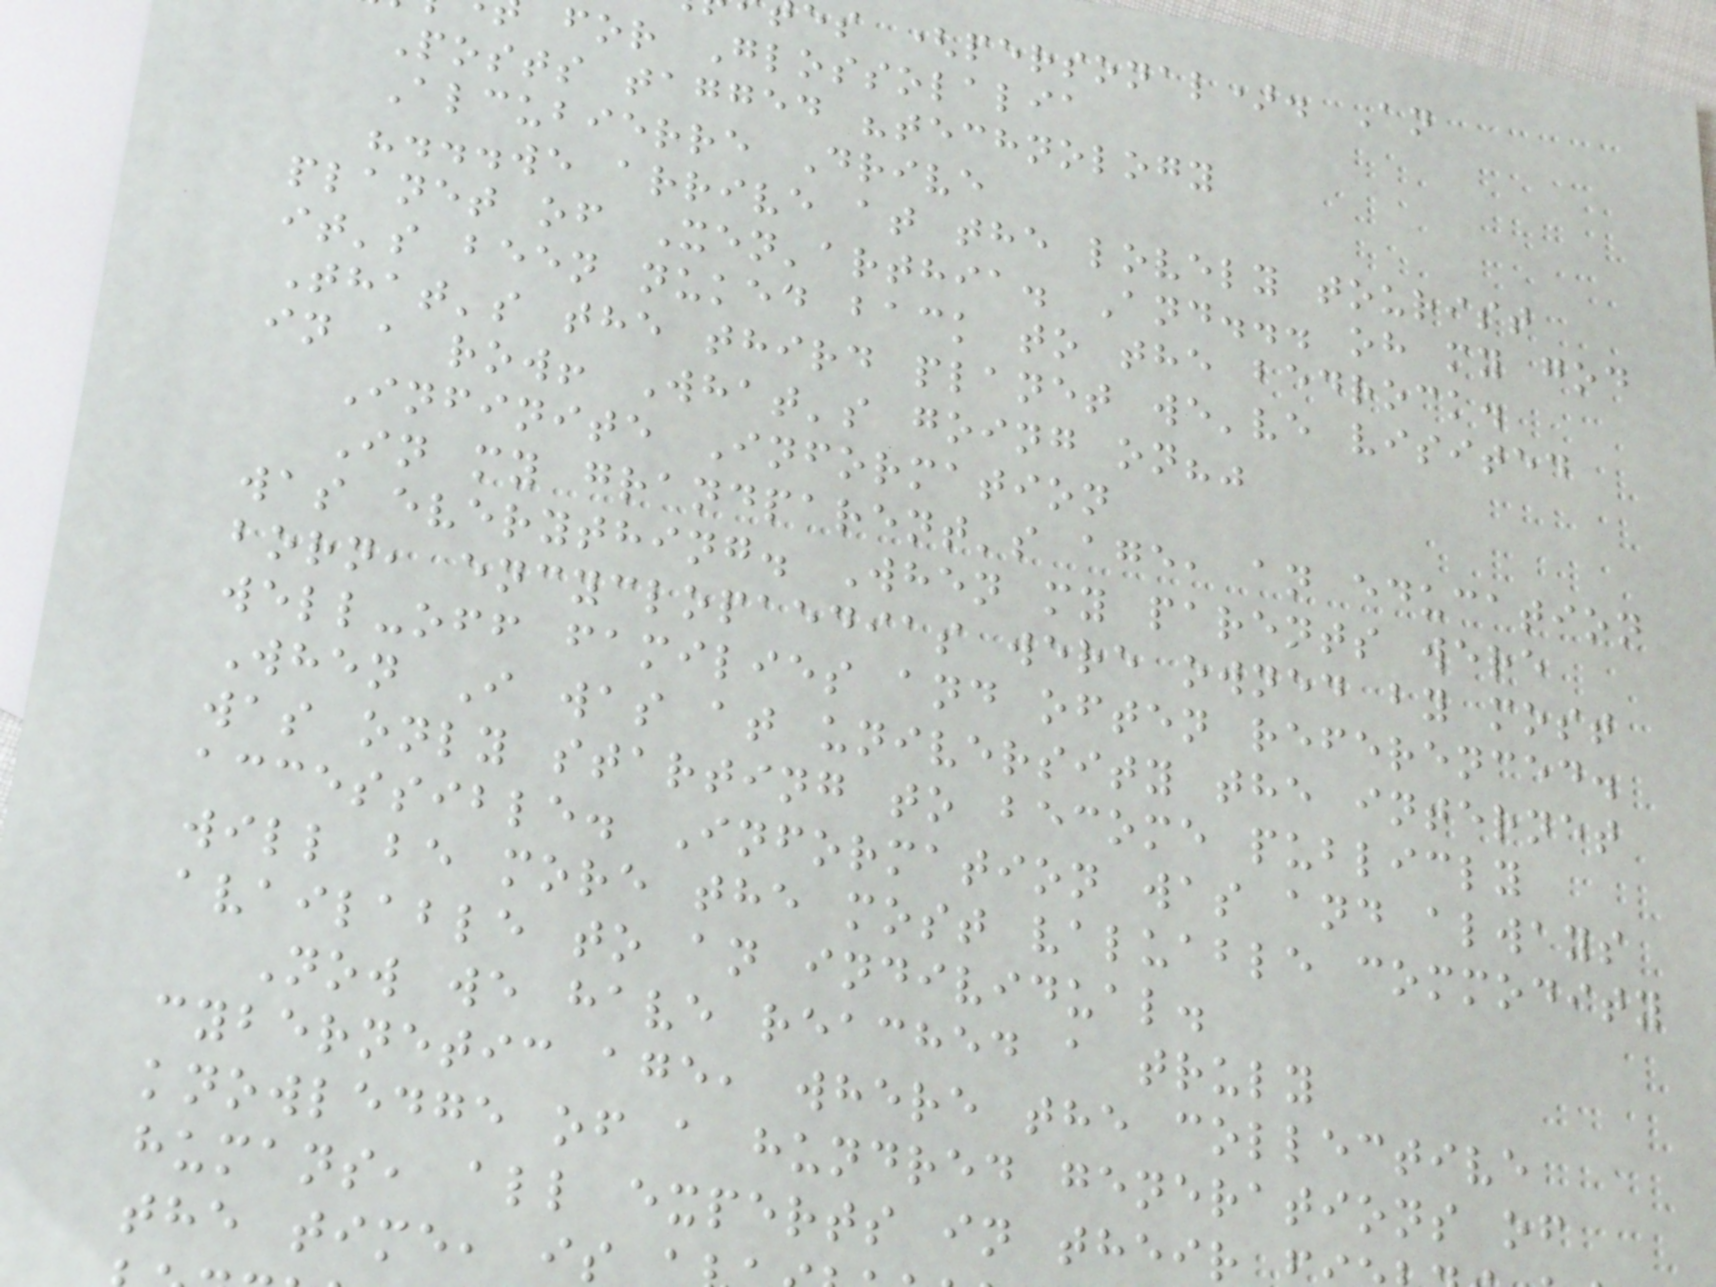es (personal). An
for Glossolalia
Posts tagged "technology
Alcubierre Drive
"...we arrive at the lovely tourist
planet of Xen'arthia. And... oh my god
it's been nuked back to the bedrock.
That's the third planet we've visited
in a row! What's going on?"
Infinite Information
In my grandparent's age, an education
was everything. When my parents were
born, encyclopaedias were owned by most
well-off families and often referenced.
When I was at university the internet
was only starting to become publicly
accessible. Information was and always
will be more the most valuable commodity
available to an individual.
Now we have reached a truly
cybernetic age, where the collective
knowledge of a hundred generations of
humans, all experts in their
the time, is
